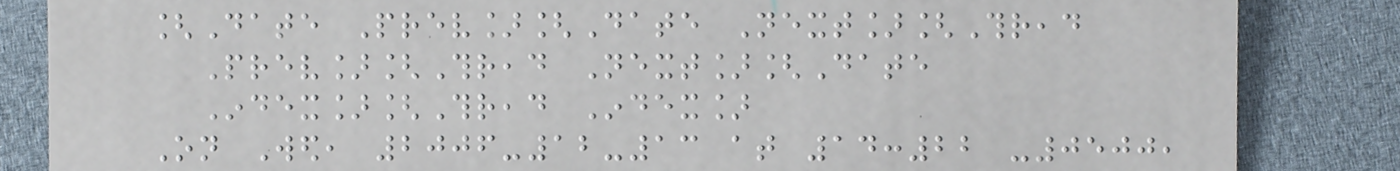[Date Prev][Date Next][Thread
Prev][Thread Next][Date
Index][Thread Index]
On Wed, 2006-12-13 at 14:22 -0500,
